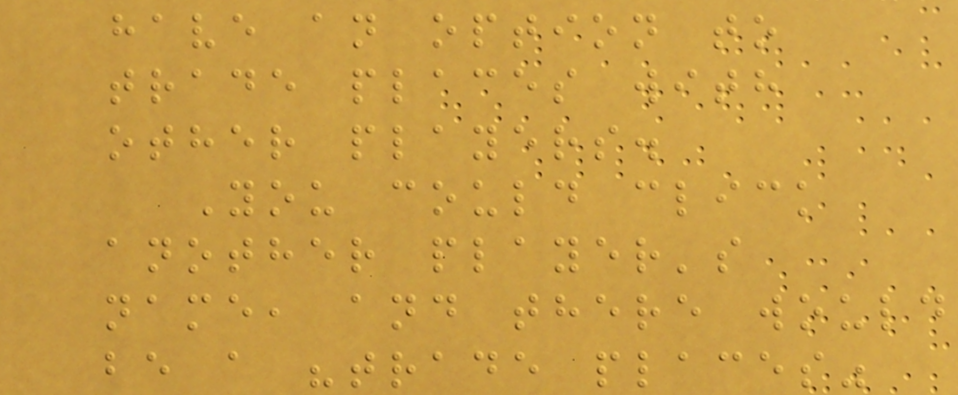have an option to
trade places with
other players.
You could click
another player's
name, and there would
be a "trade places"
